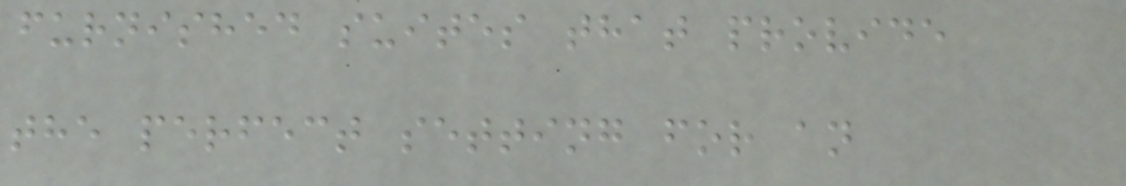furnished suites that provide
the perfect setting for an
